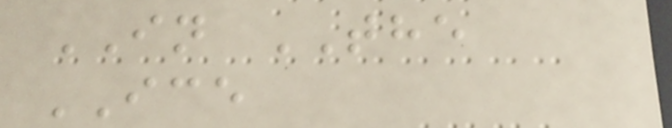IN THE
ICE
